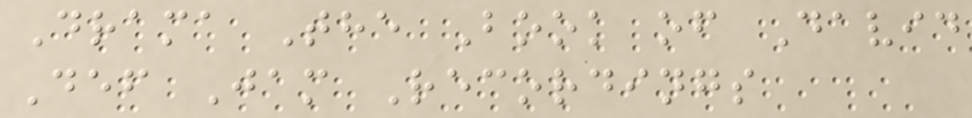Drama The Book of David
Def Jam Recordings
